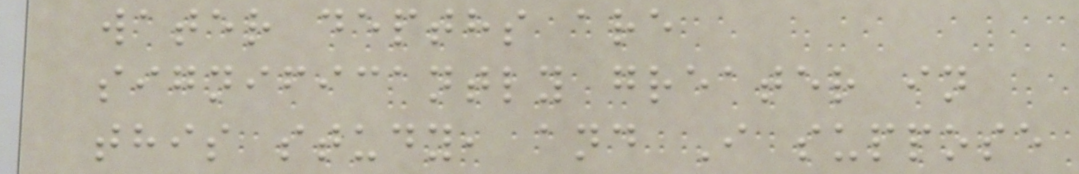water depths are
significantly greater in
this study, and I suppose
